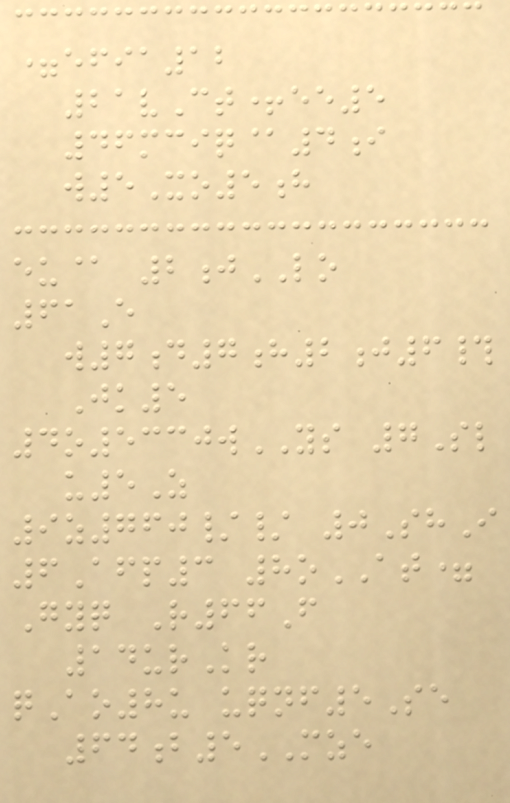=efia12
21vCt+ee5
46mciq@4i
w5Xo5h
eu@ 2jLO
61E
w7d7h2j6#
Jk5
4o5330wYS 7Sl
u5Z
9z760// 0ShI
6Afp3 8oAT=
Gyq R66F
14urKr
qAo8u uqnf5Se
64b5MZE
